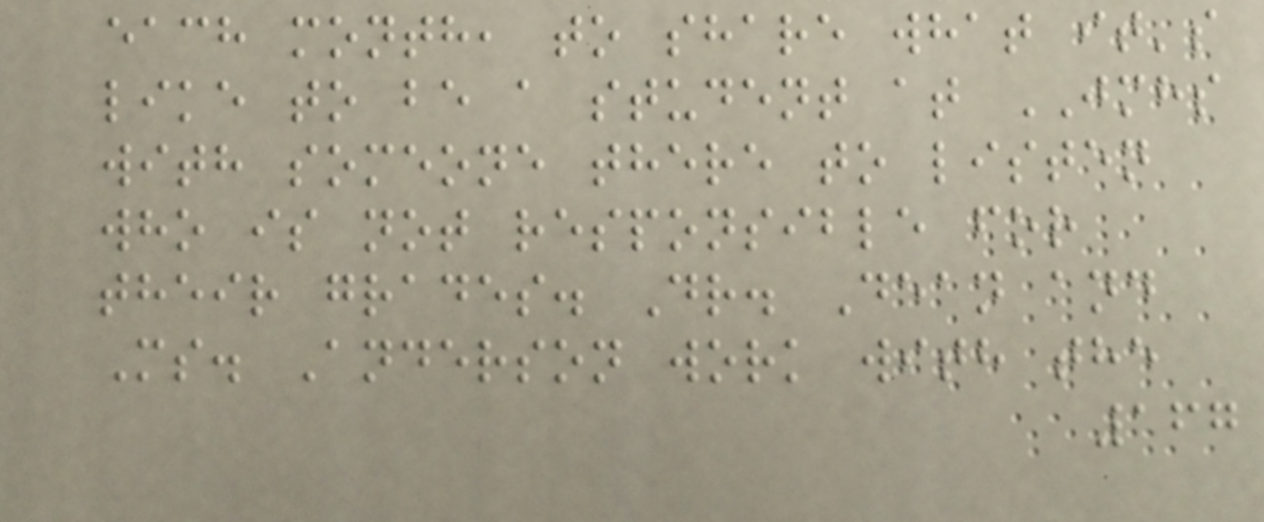each month, to share what it's
like to be a student at JMHS
with someone there to listen
who is not responsible for
their grades. Dr. Dean and
Ms. Anderson work with the
167
